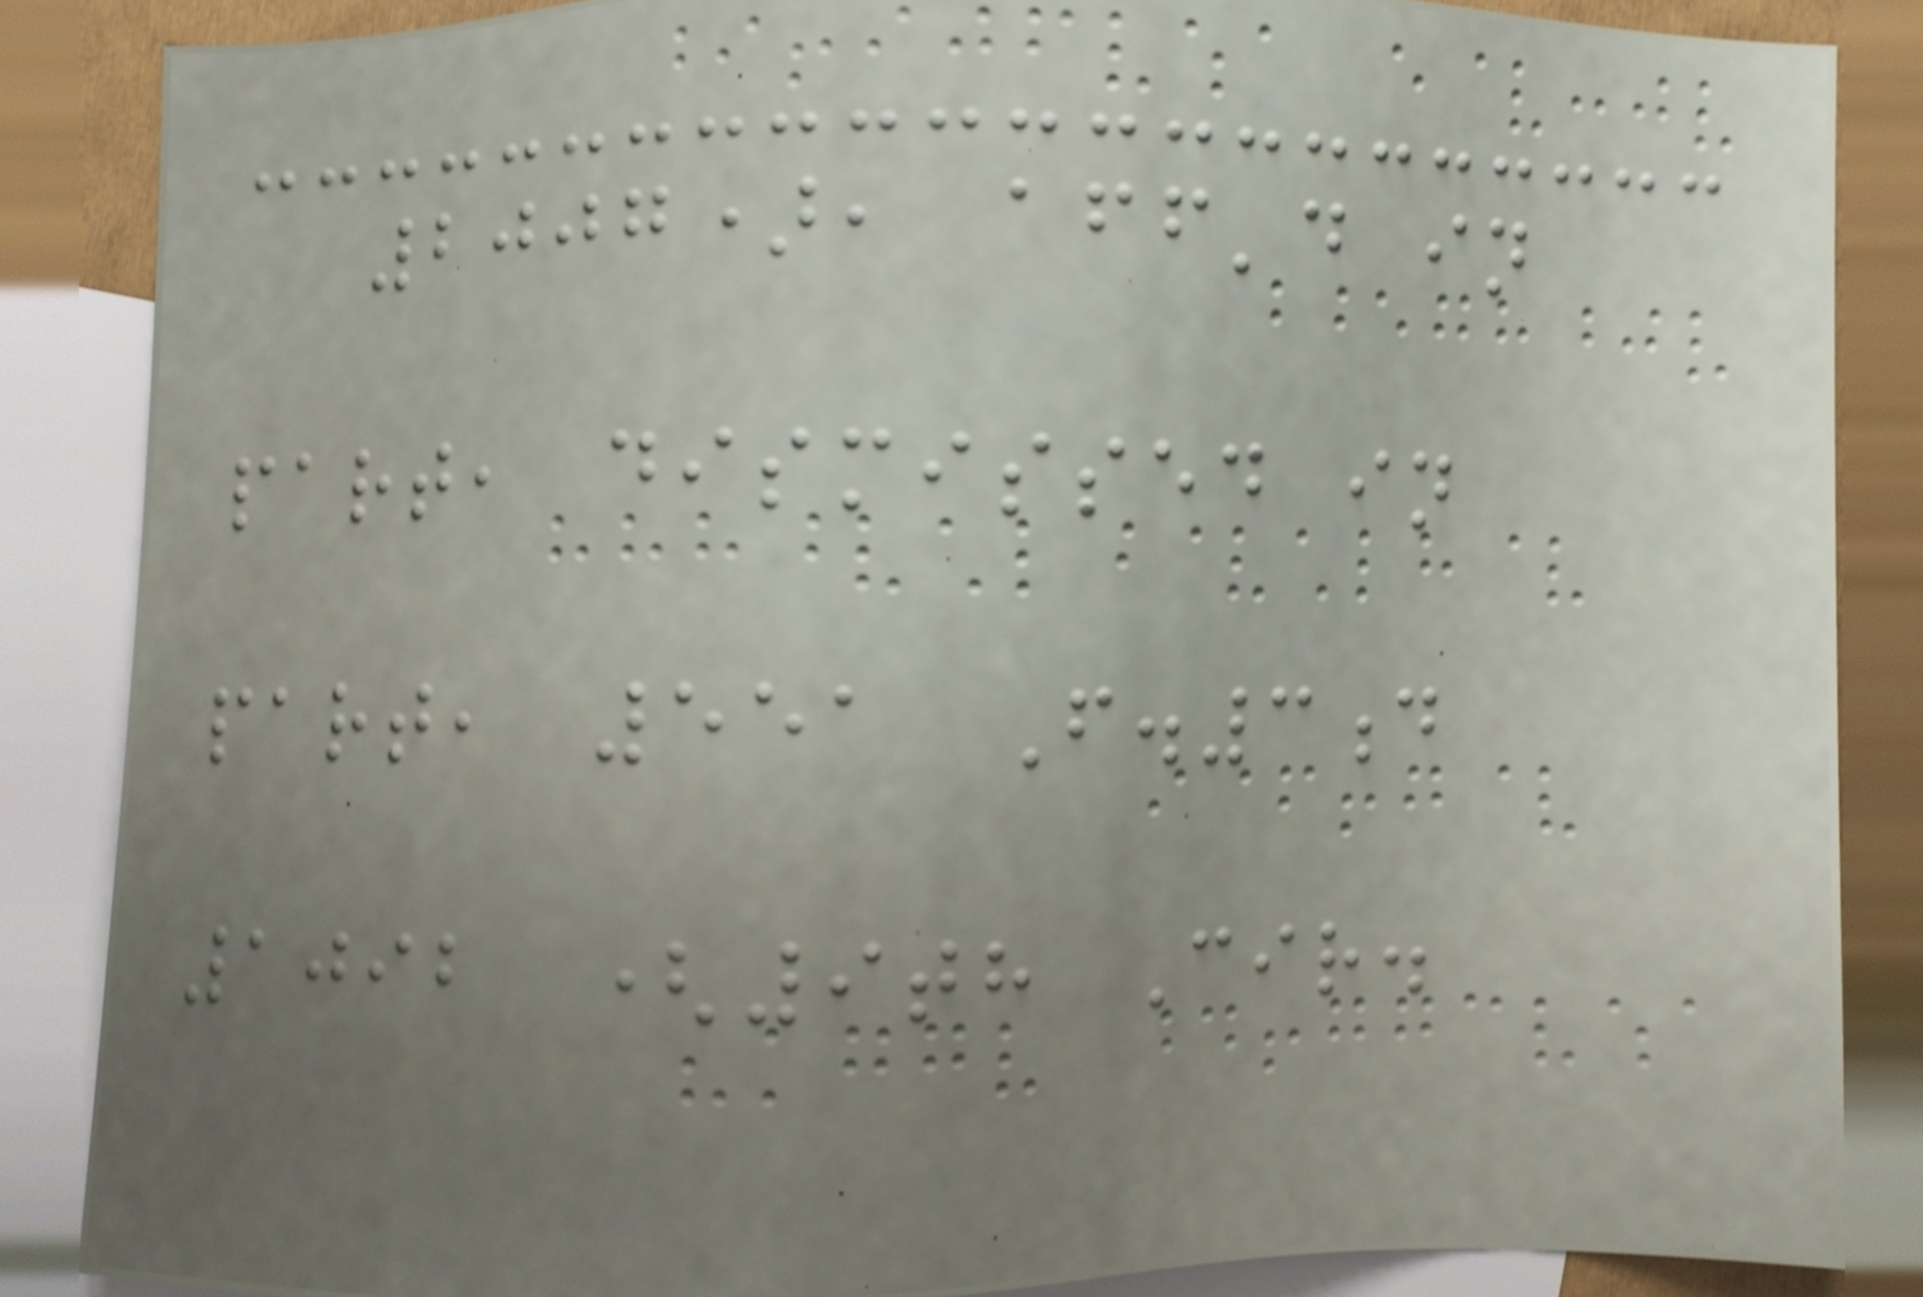2007), aff'd in
part, dismissed in
part, 551 F.3d
1092 (9th Cir.
